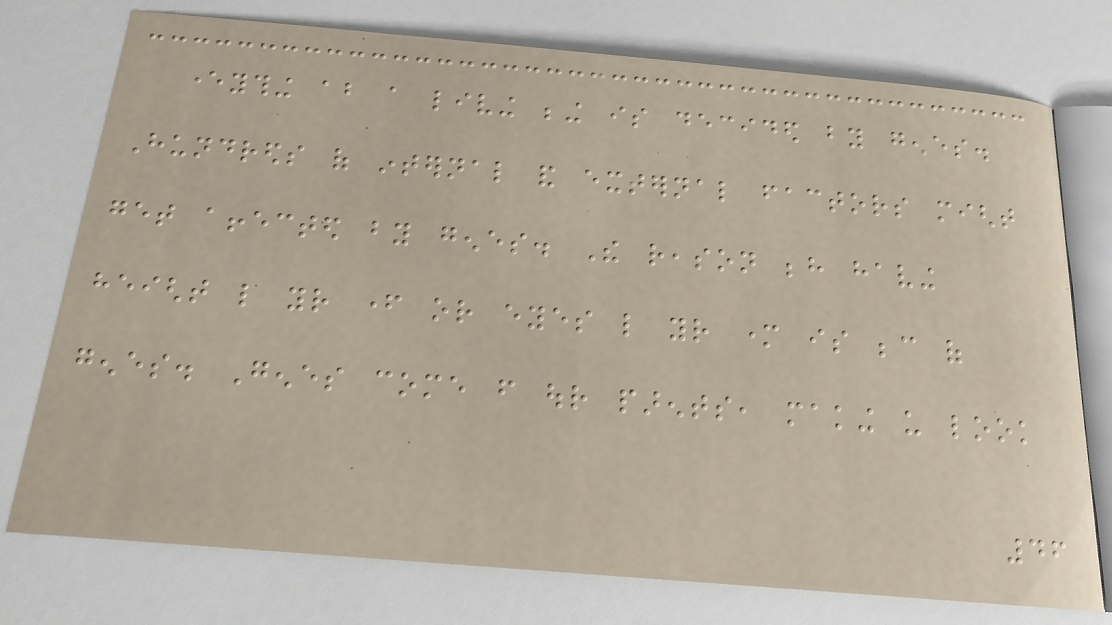everything about a living being is decided by genes.
Hundreds of internal and external factors might
get affected by genes. The reason behind having
height like your father or eyes like your mother is because of
genes. Genes come from our parents, making us look
46
